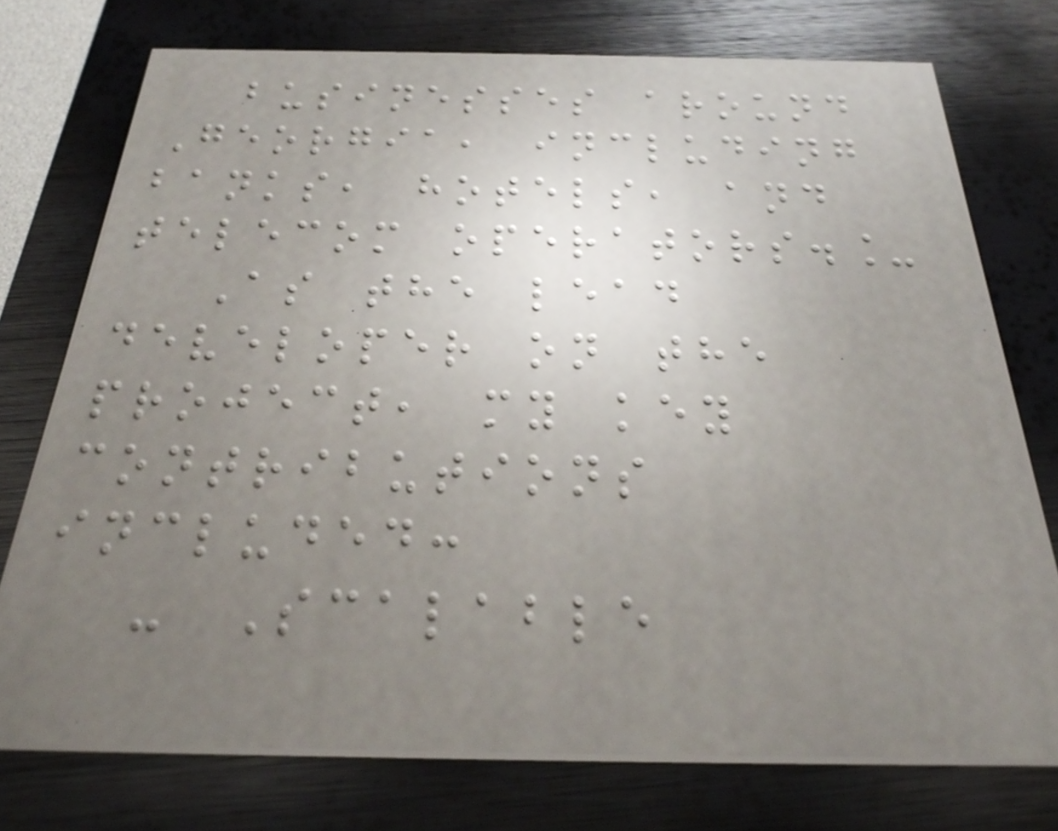businesses around
Georgia, including
banks, hotels, and
telecom operators._
As the lead
developer on the
project, my key
contributions
included:
- Scalable
